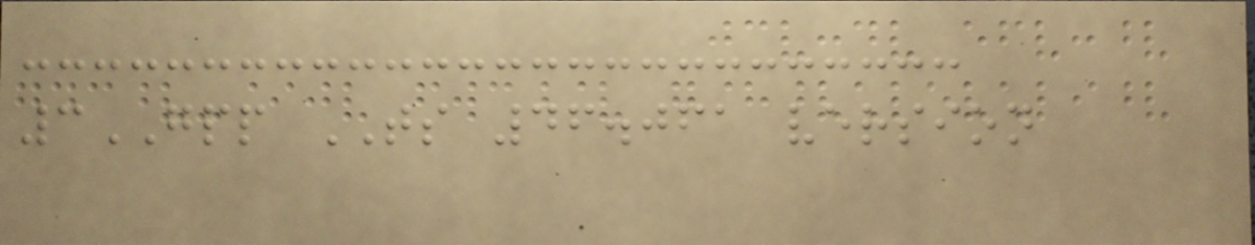3GPP TS 46.061 version
